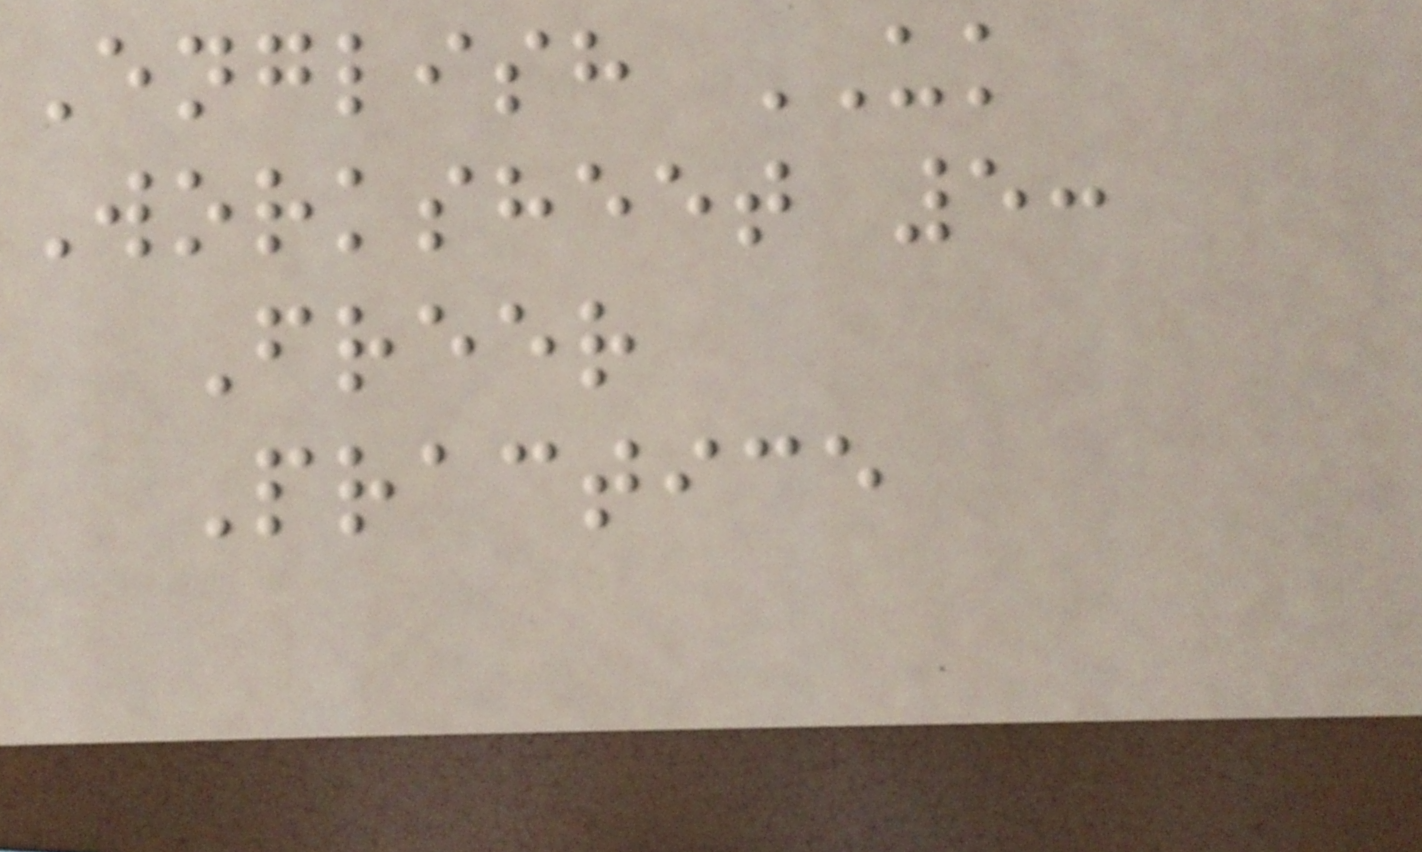English UK
Worksheet 5:
Freer
Practice
